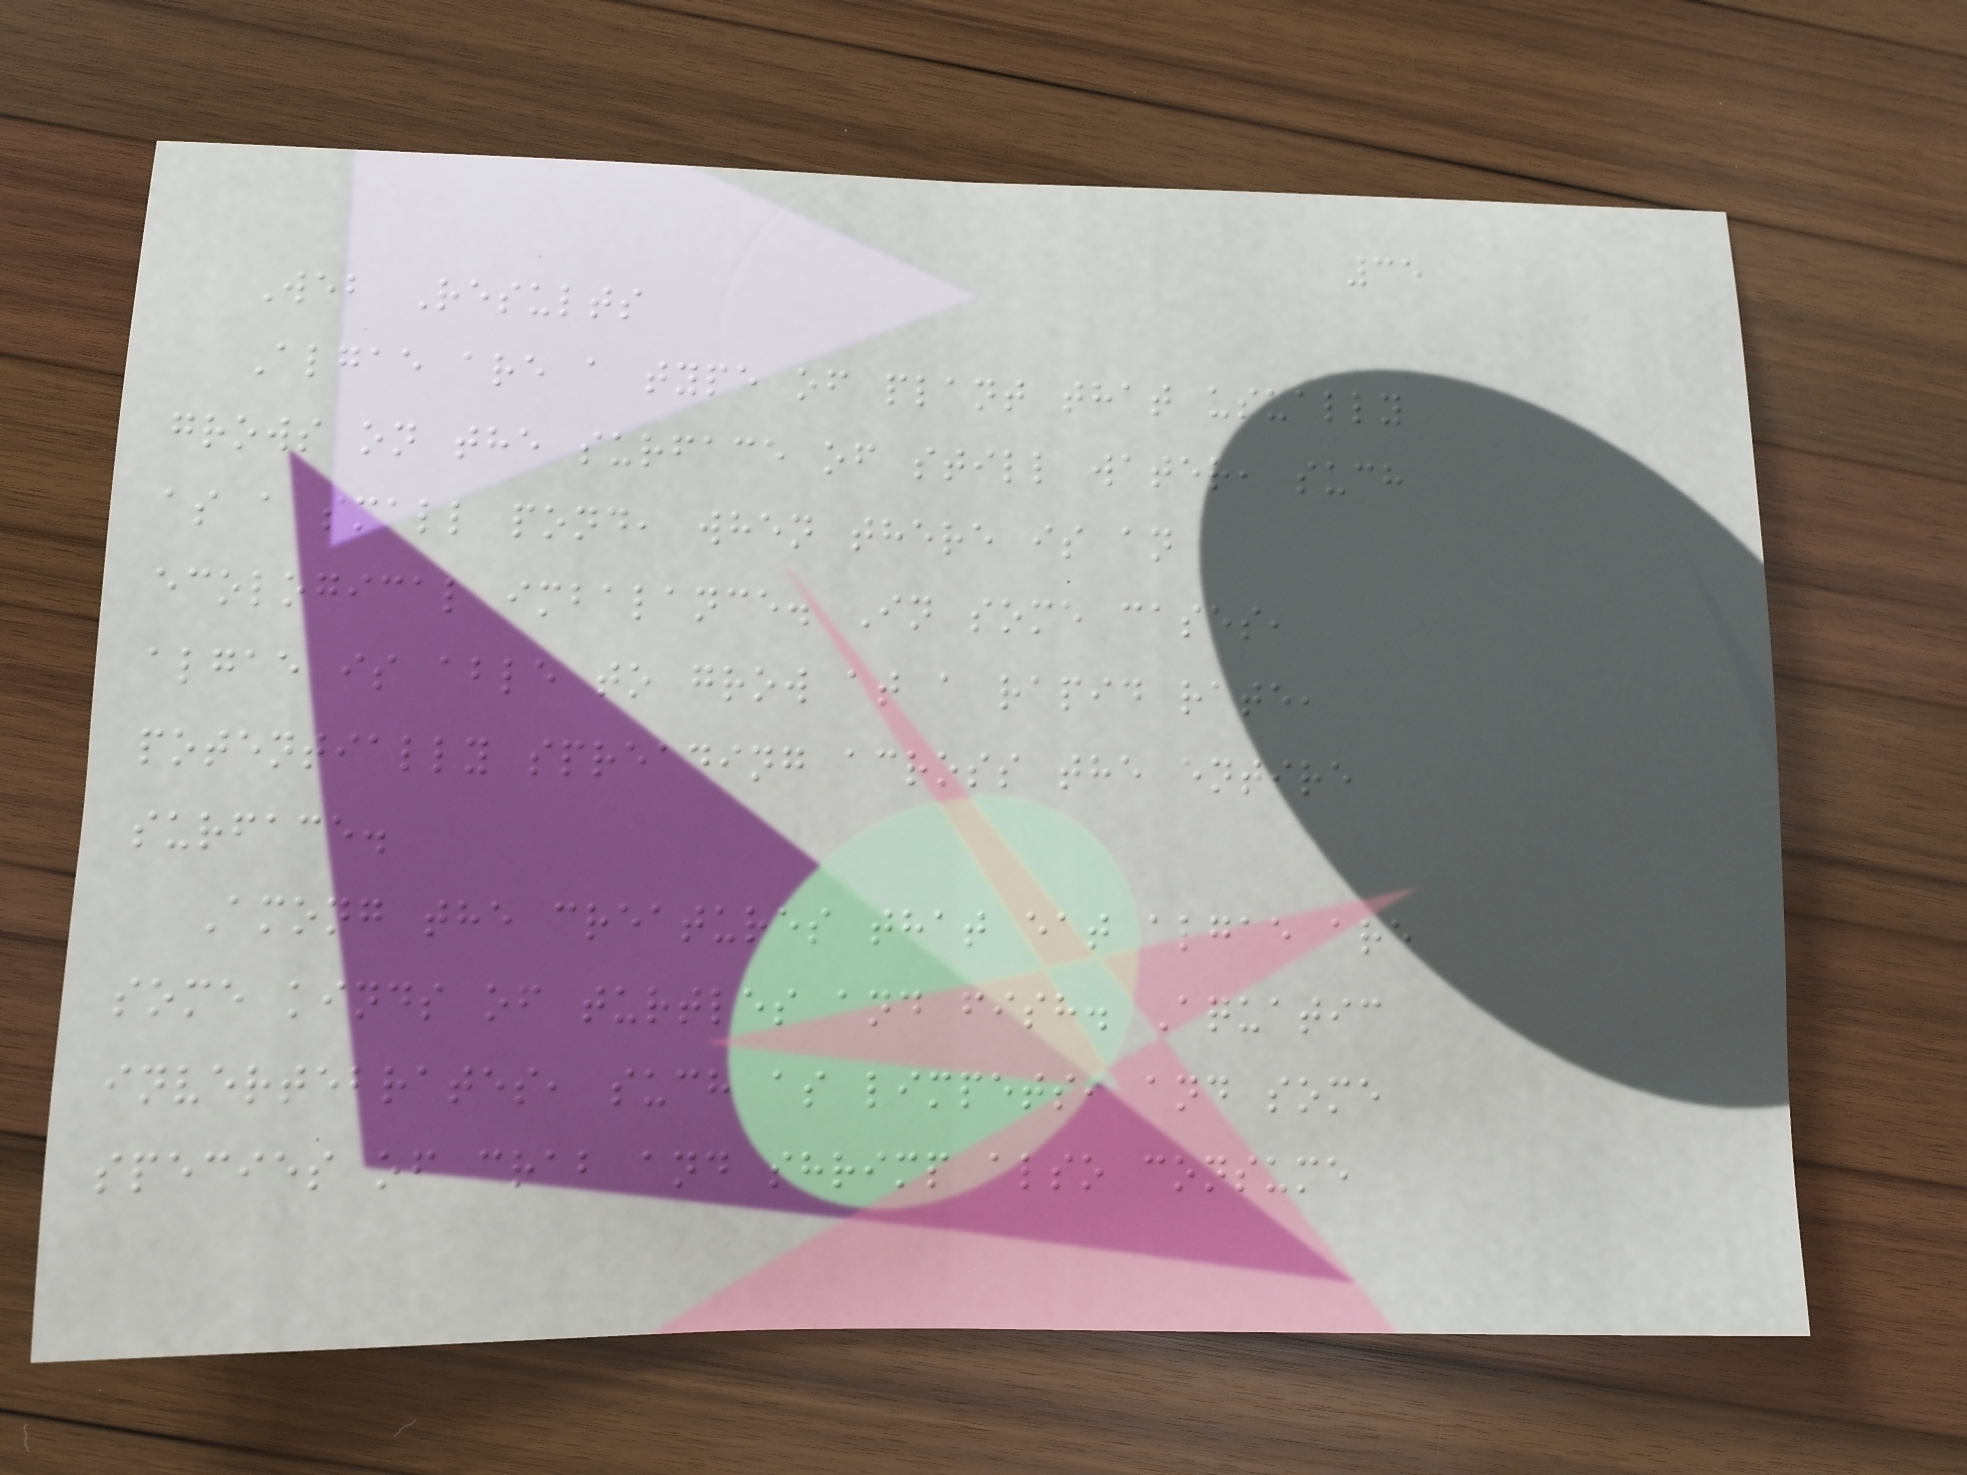35
Web Results
Algae are a type of plant that usually
grows on the surface of still water, such
as a small pond, when there is an
ecological imbalance. In some cases,
algae is able to grow at a rapid rate,
potentially spreading across the entire
surface.
Among the creatures that eat algae are
some kinds of turtles and fish. Aquatic
invertebrates, such as limpets, and some
species of crab and shrimp also consume
